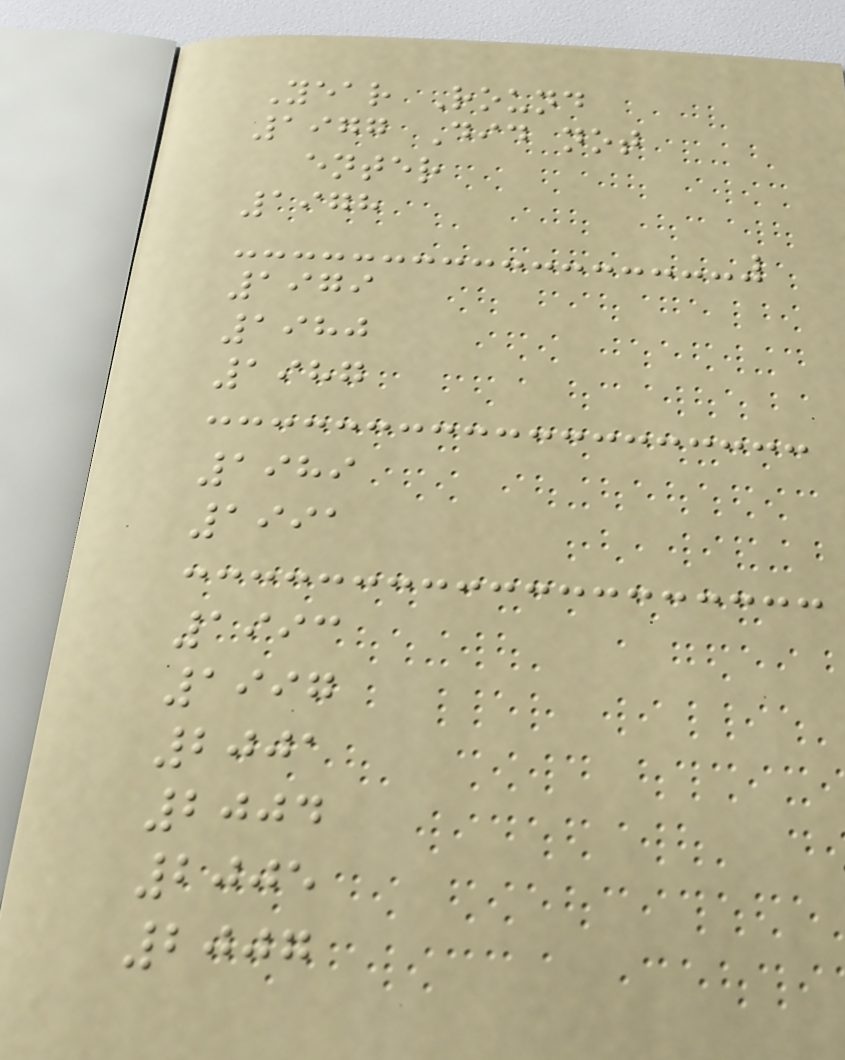Year Round
1977 Did not
enter
1978
1979
1980
1987
1989
1991
1993
1997
2001
2004
2005
2007
